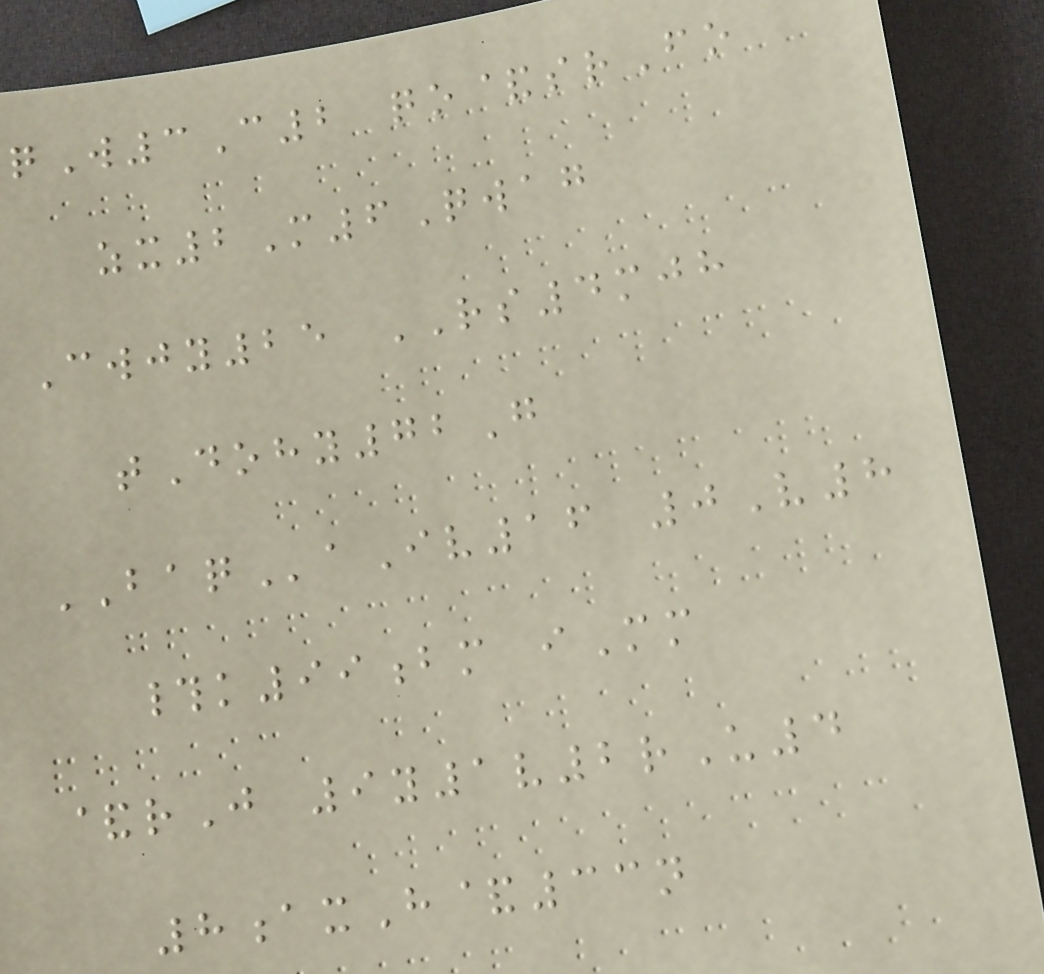qW3C2 qo&srFo
zx2M6Qwag
Cwjy25 RS4mjh
tDohy72G
BAQaIv16 0V8
#k99bm iMm
&rJ 9y1v2rU4
8axH&33n
